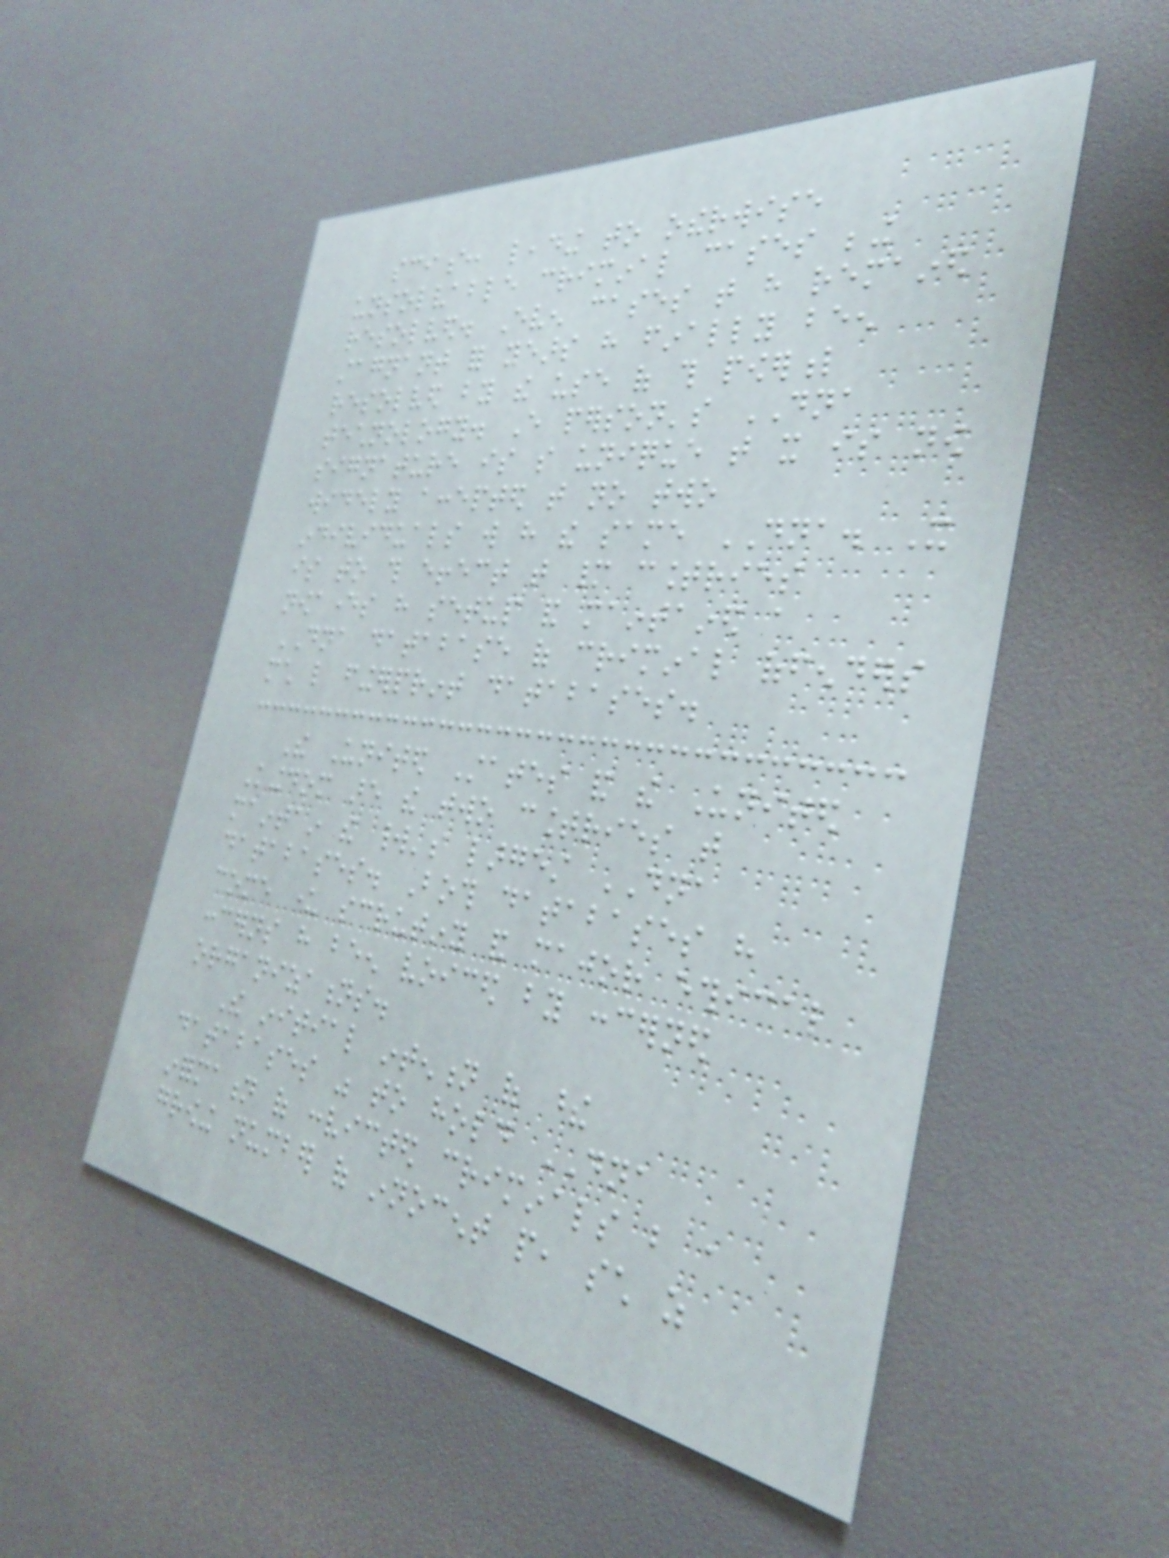science, leading to otherwise
unsolvable criminal cases being
resolved. Even cases that have remained
stagnant for years have finally been
resolved by the use of this powerful
technology. Every person's DNA
signature is so unique that it is now
widely accepted that no two
individuals will have the same DNA. It
is to this effect that many countries
nowadays have setup and maintained a
DNA database of criminal offenders
much like fingerprint databases.
The United States and the United
Kingdom are the two countries that
maintain the world's largest DNA
databases. Both databases have
come under scrutiny and major ethical
concerns have been voiced by concerned
organizations.
The initial intention of these
databases was to hold DNA
information of convicted criminals but a
growing number of innocent people, such as
